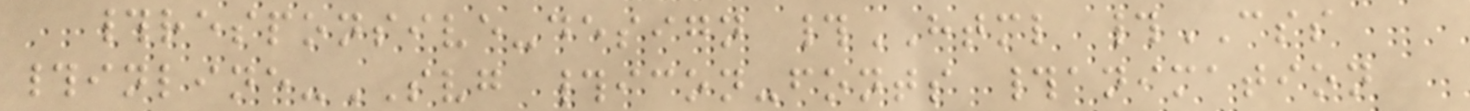#responsive-design #HTML #CSS
#inline-SVG #icon-fonts #animation
